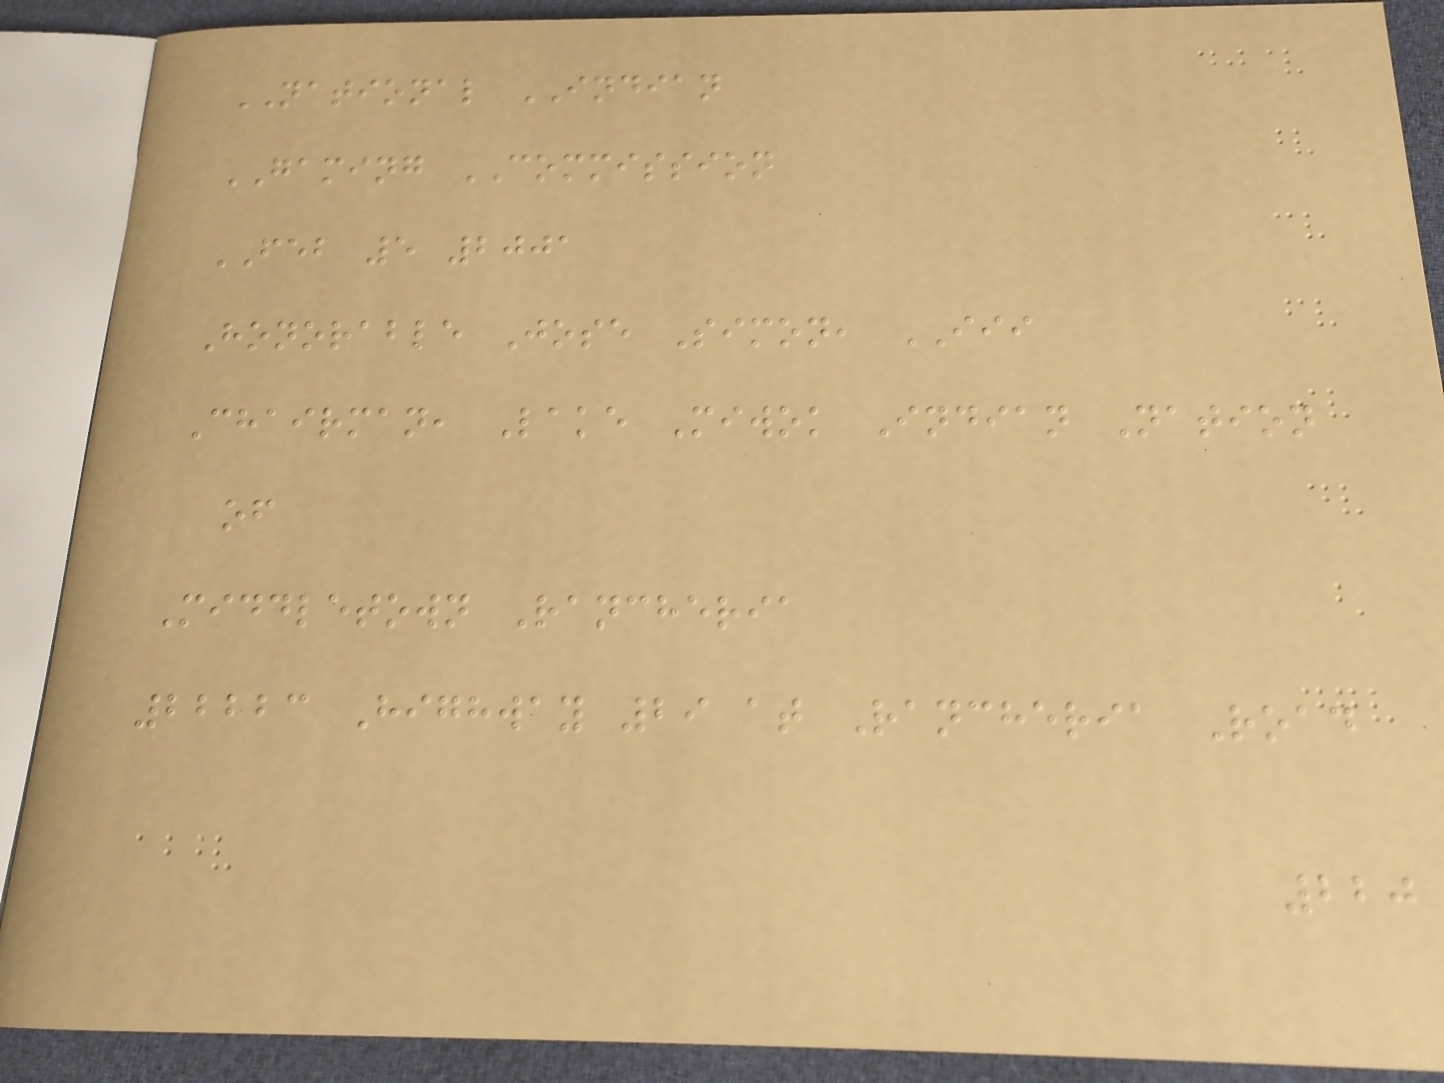NATIONAL INDIAN
GAMING COMMISSION
FEB 5 2001
Honorable Jose Simon, III
Chairman, Lake Miwok Indian Nation
of
Middletown Rancheria
22223 Highway 29 at Rancheria Road
220
